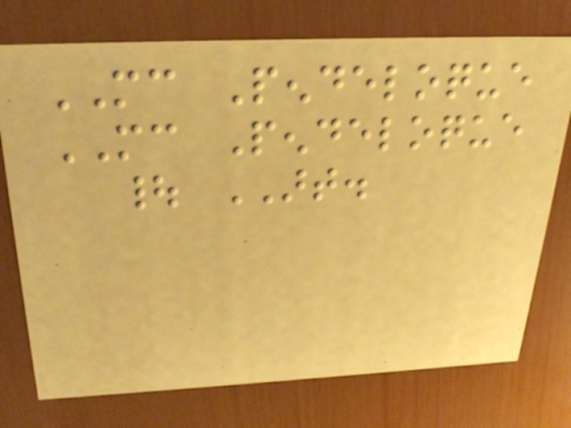MC Pendeloque
MC Pendeloque
| ART.
